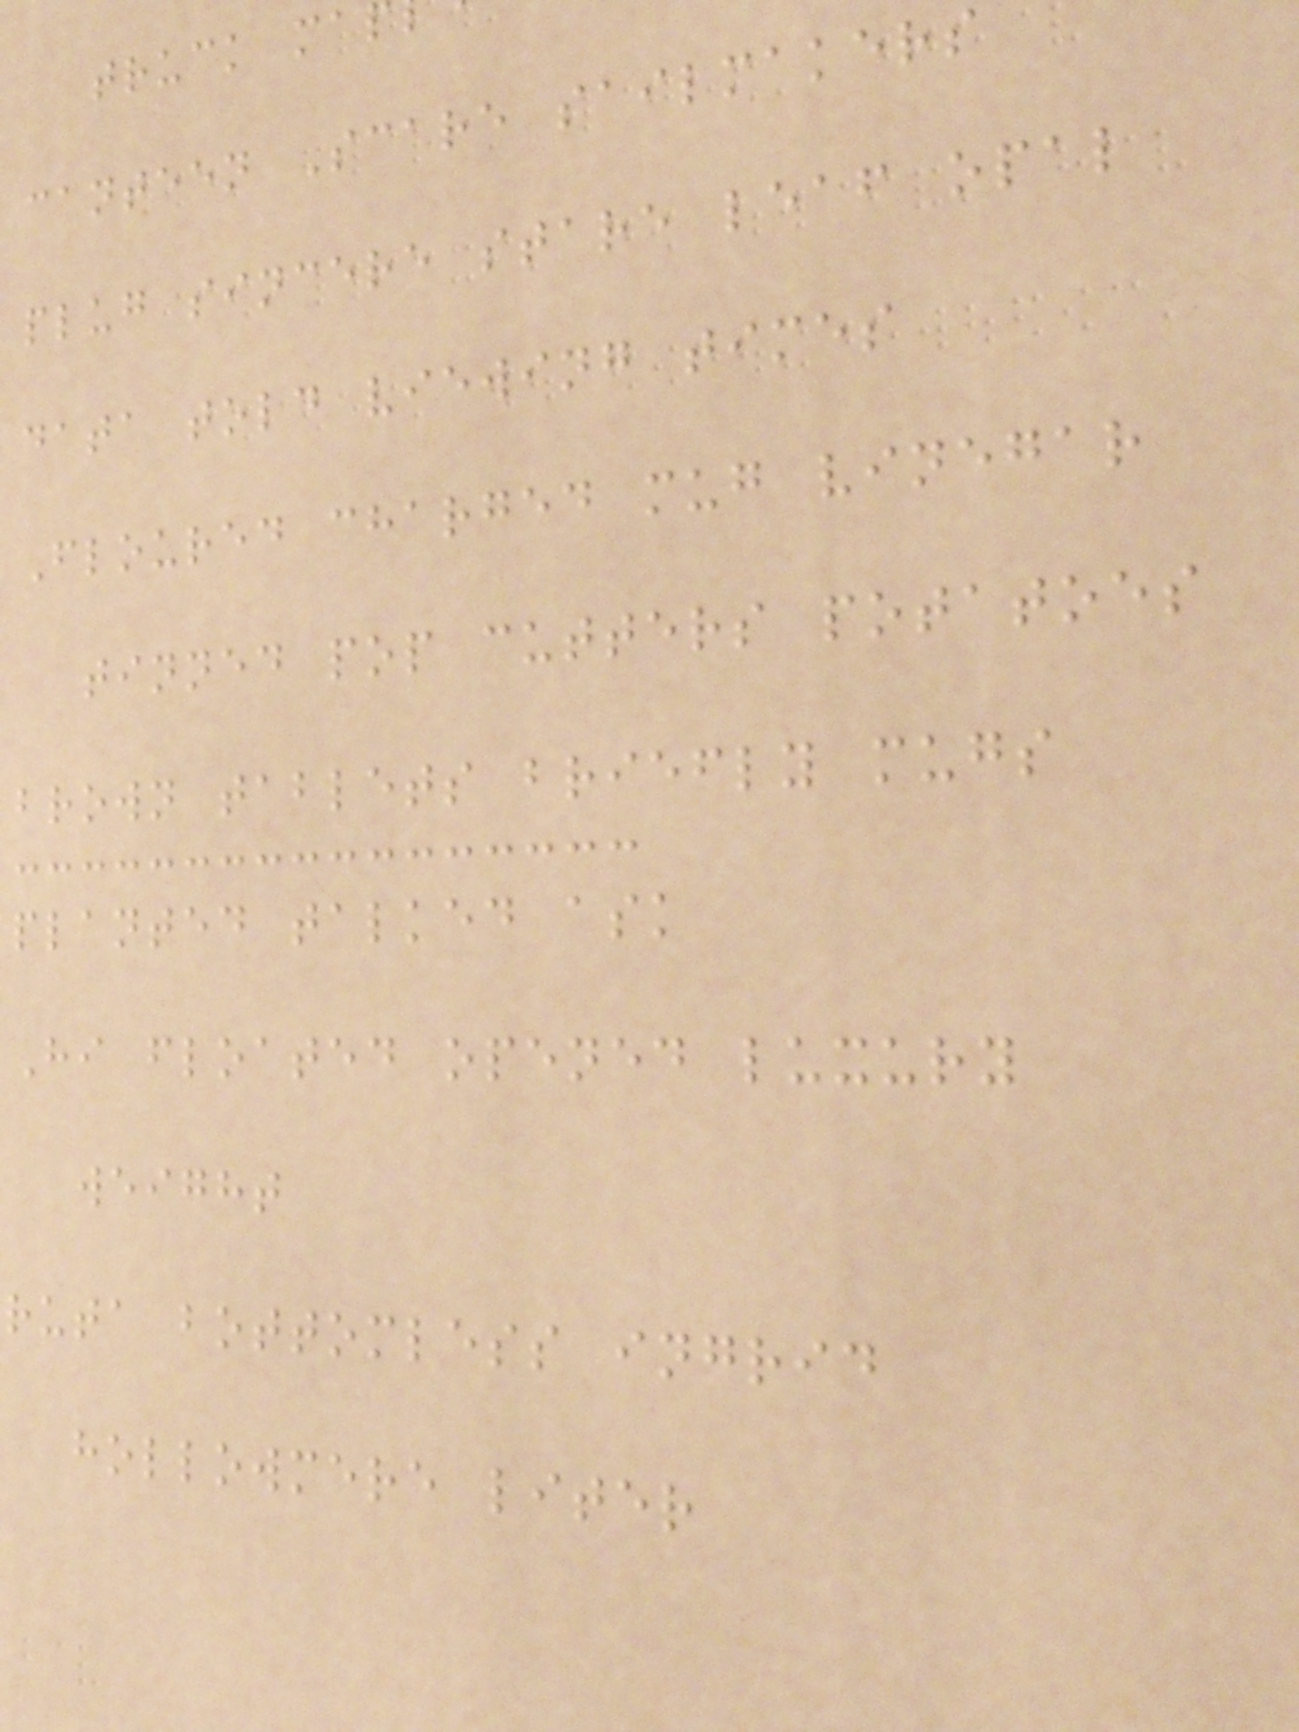truck ma
canteen Scare sailmakers
plug sincere stare leaf opal
data told viewing times
Floured charged mug vinegar
tinned pop cutters potatoes
brown tablets briefly mugs
planted talked ask
Hi floated opened luxury
weight
ruta bottomless ingrid
hollowmere liter
